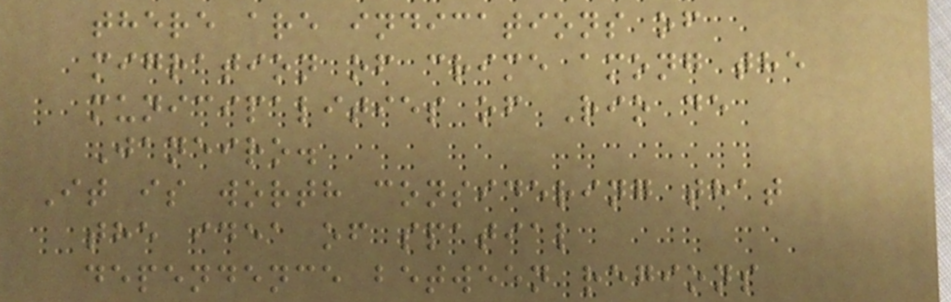there are indications of
migration of crime among the
municipalities of Rio de
Janeiro.
It is worth considering that
the idea of spatial
dependence between regions
